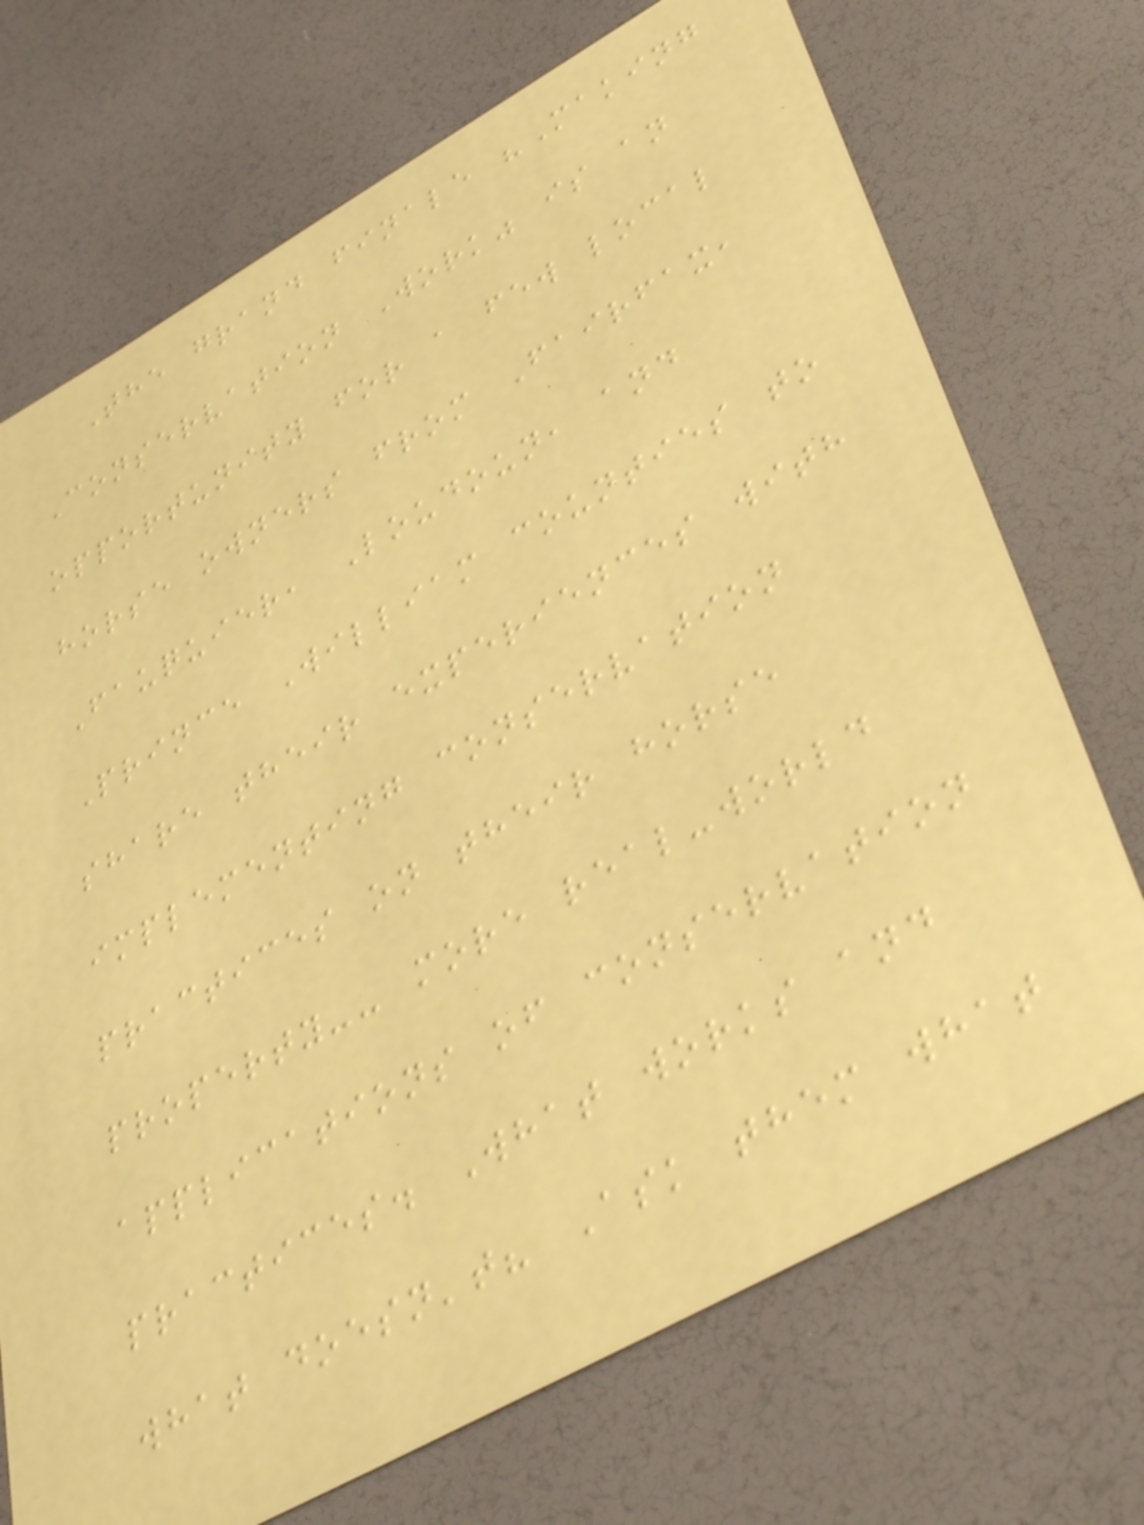The grand finale "Making
Conservation Work" is an
opportunity for a few local
horse owners from Fairfax,
Fauquier, Loudoun, and
Prince William counties to
share their experiences with
implementing conservation
practices on their horse
property-- more real-world
applications of conservation
practices. What works and
what doesn't? Ask them what
